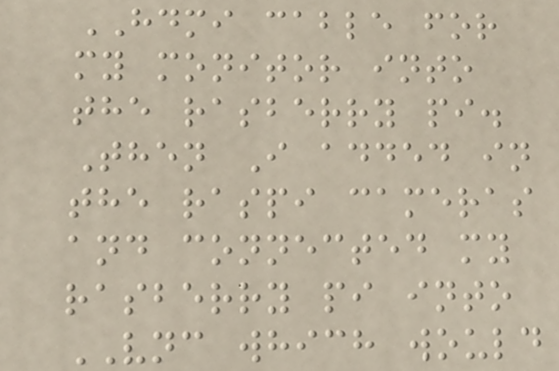HDMI cable for
my monitor into
the rasberry pi.
Then I added in
the raspi cameras
and connected my
rasberry pi into
VNC which would
